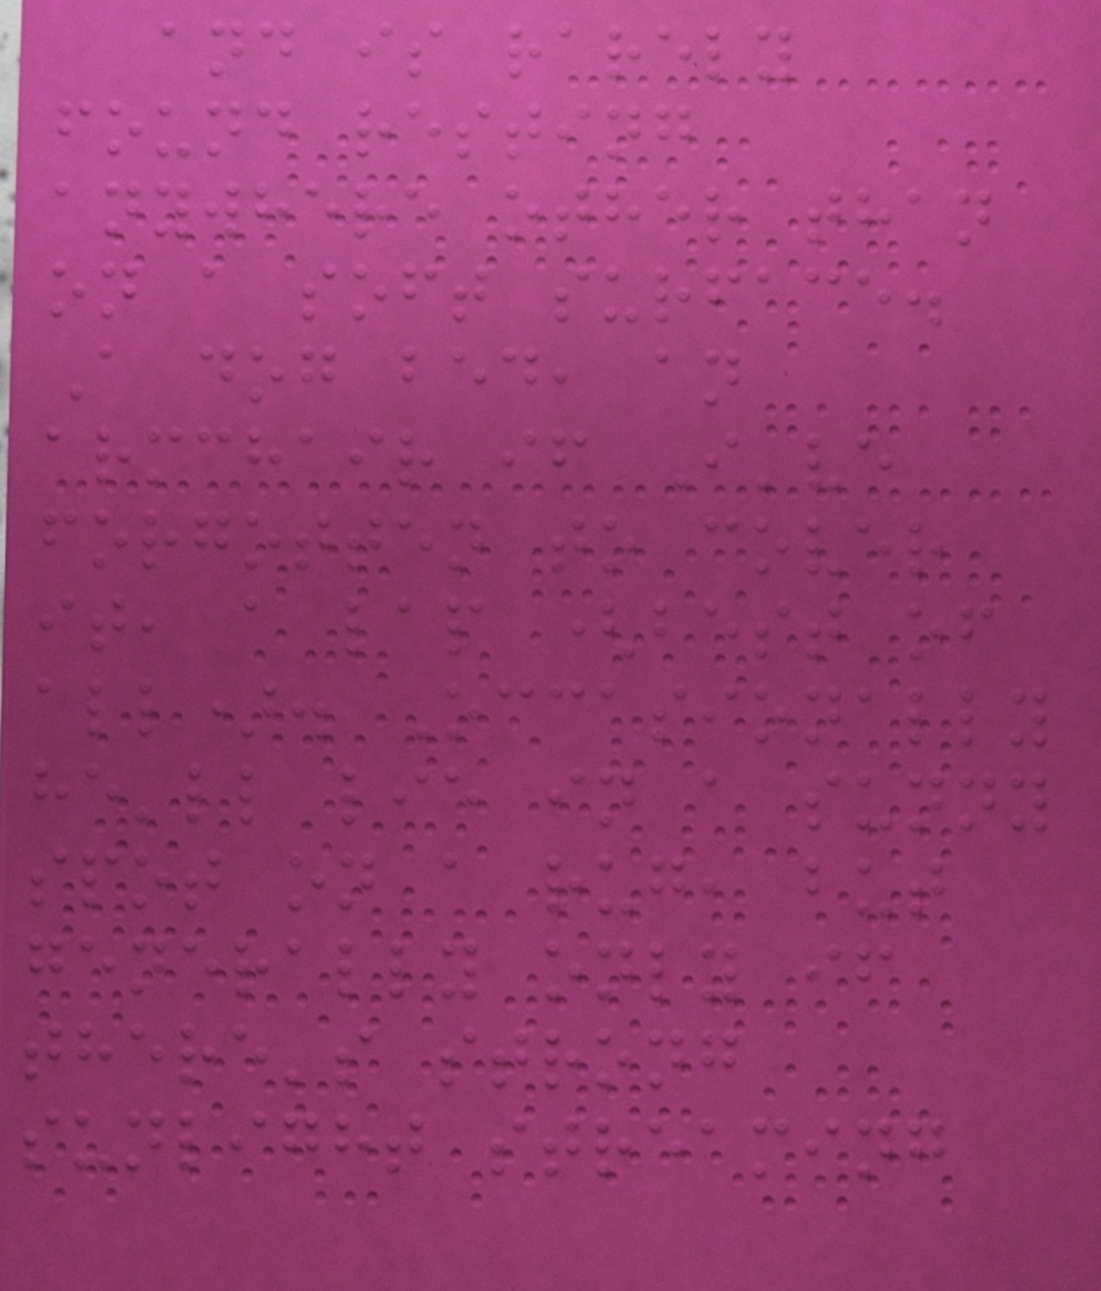and is rarely
found resting
anywhere other than
on a soft surface.
A dog bed, an
armchair if I've
forgotten to cover
it, a lap (best of
all). Occasionally
he'll lie in a sunny
spot on a rug, but
generally only if
there's strong
sunlight streaming
